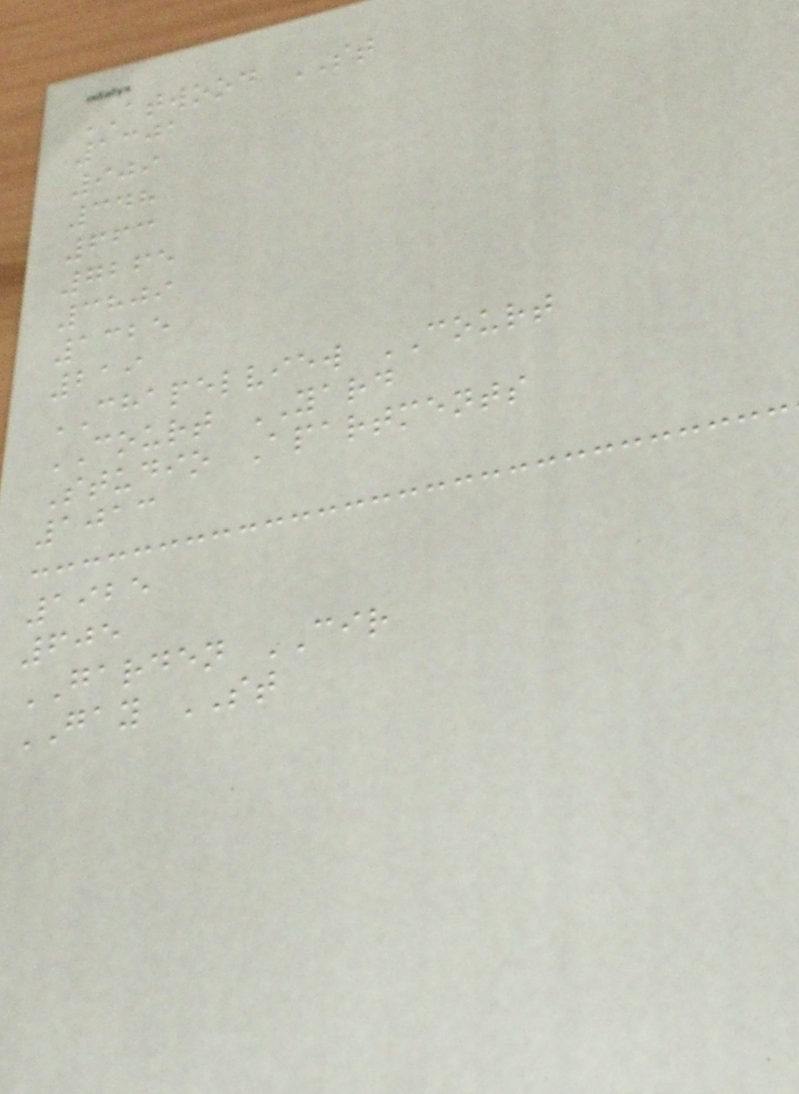ATWOOD ST
1301
909
348
663
7265
3809
1325
219
CHAPELVIEW COURT
COURT YARD
Studio Apartments
1013
1925
605
GARDEN CIR
GAY ST
